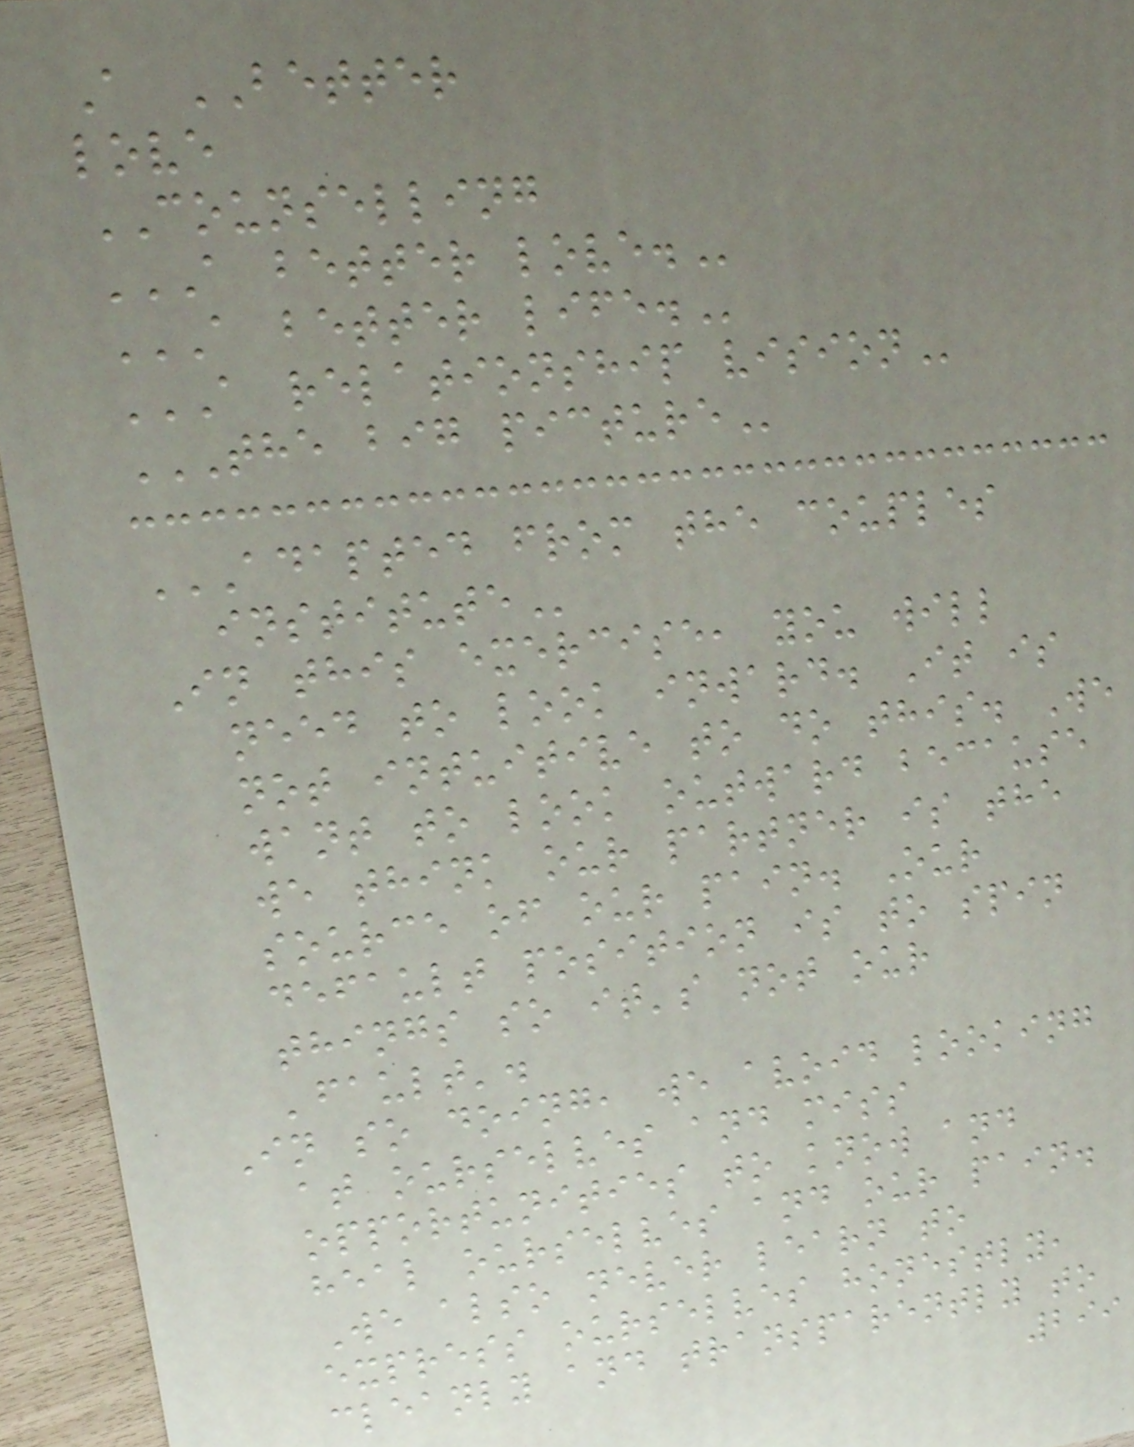A BETTER
love
COUNSELLING
A BETTER LOVE.
A BETTER LIFE.
A RELATIONSHIP VISION
THE BIG PICTURE
ADAPTED FROM THE COUPLES
INSTITUTE
In this exercise, you will
need to look inward. It is
not intuitive to do this. We
want to look outward because
we think our partner is the
source of our pain. Our
default position is to spin
things so it's not our
'fault'.
In so doing, we avoid looking
at ourselves and miss
opportunities to know and
heal ourselves and our pain.
We also never learn to
express ourselves honestly,
cleanly and transparently to
299
